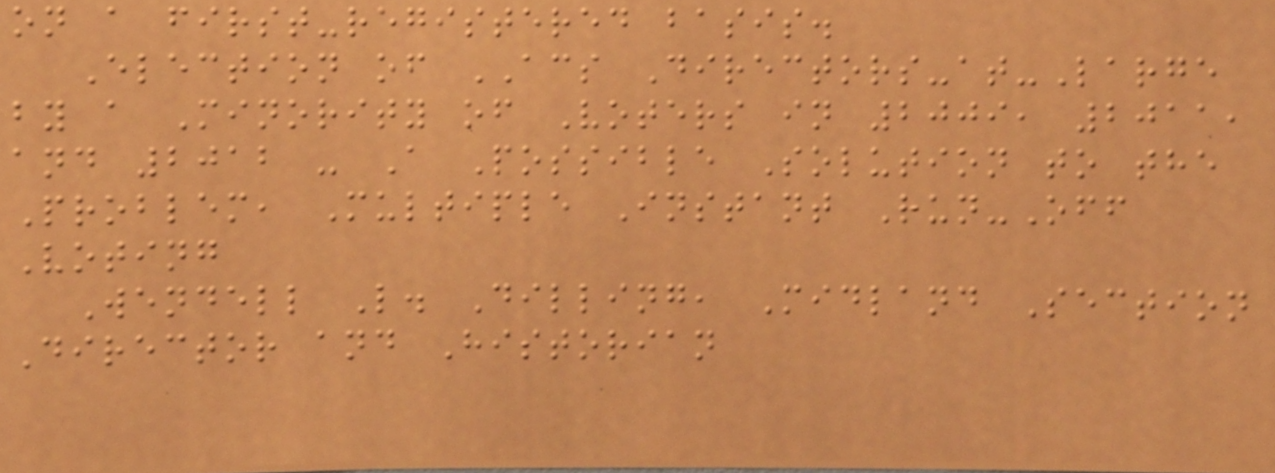on a first-registered basis.
Election of ACS Directors-at-Large
by a Minority of Voters in 2009, 2011,
and 2012 - A Possible Solution to the
Problem, Multiple Instant Run-Off
Voting
Wendell L. Dilling, Midland Section
Director and Historian
